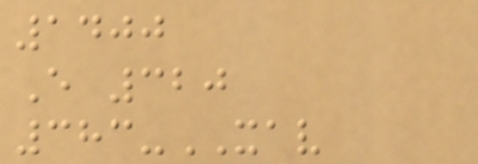1400
E 320
383-XAV
